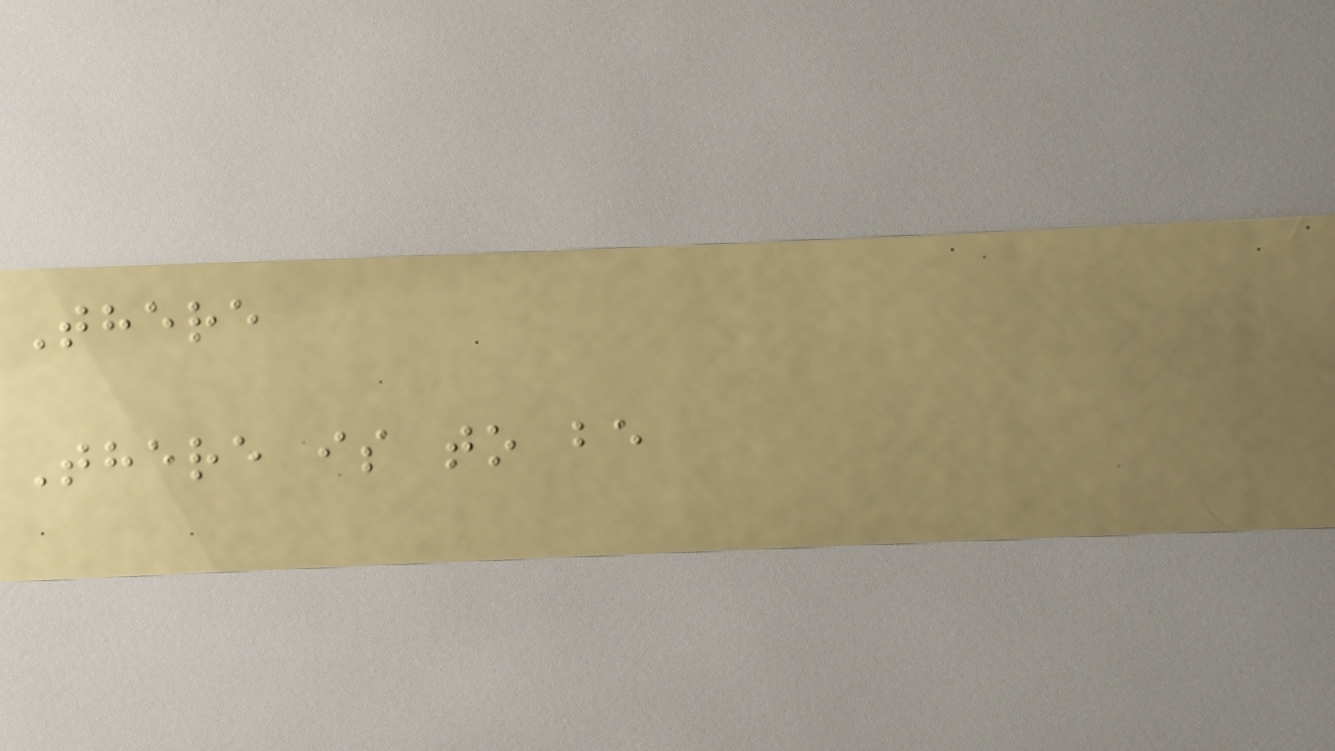There
There is to be
